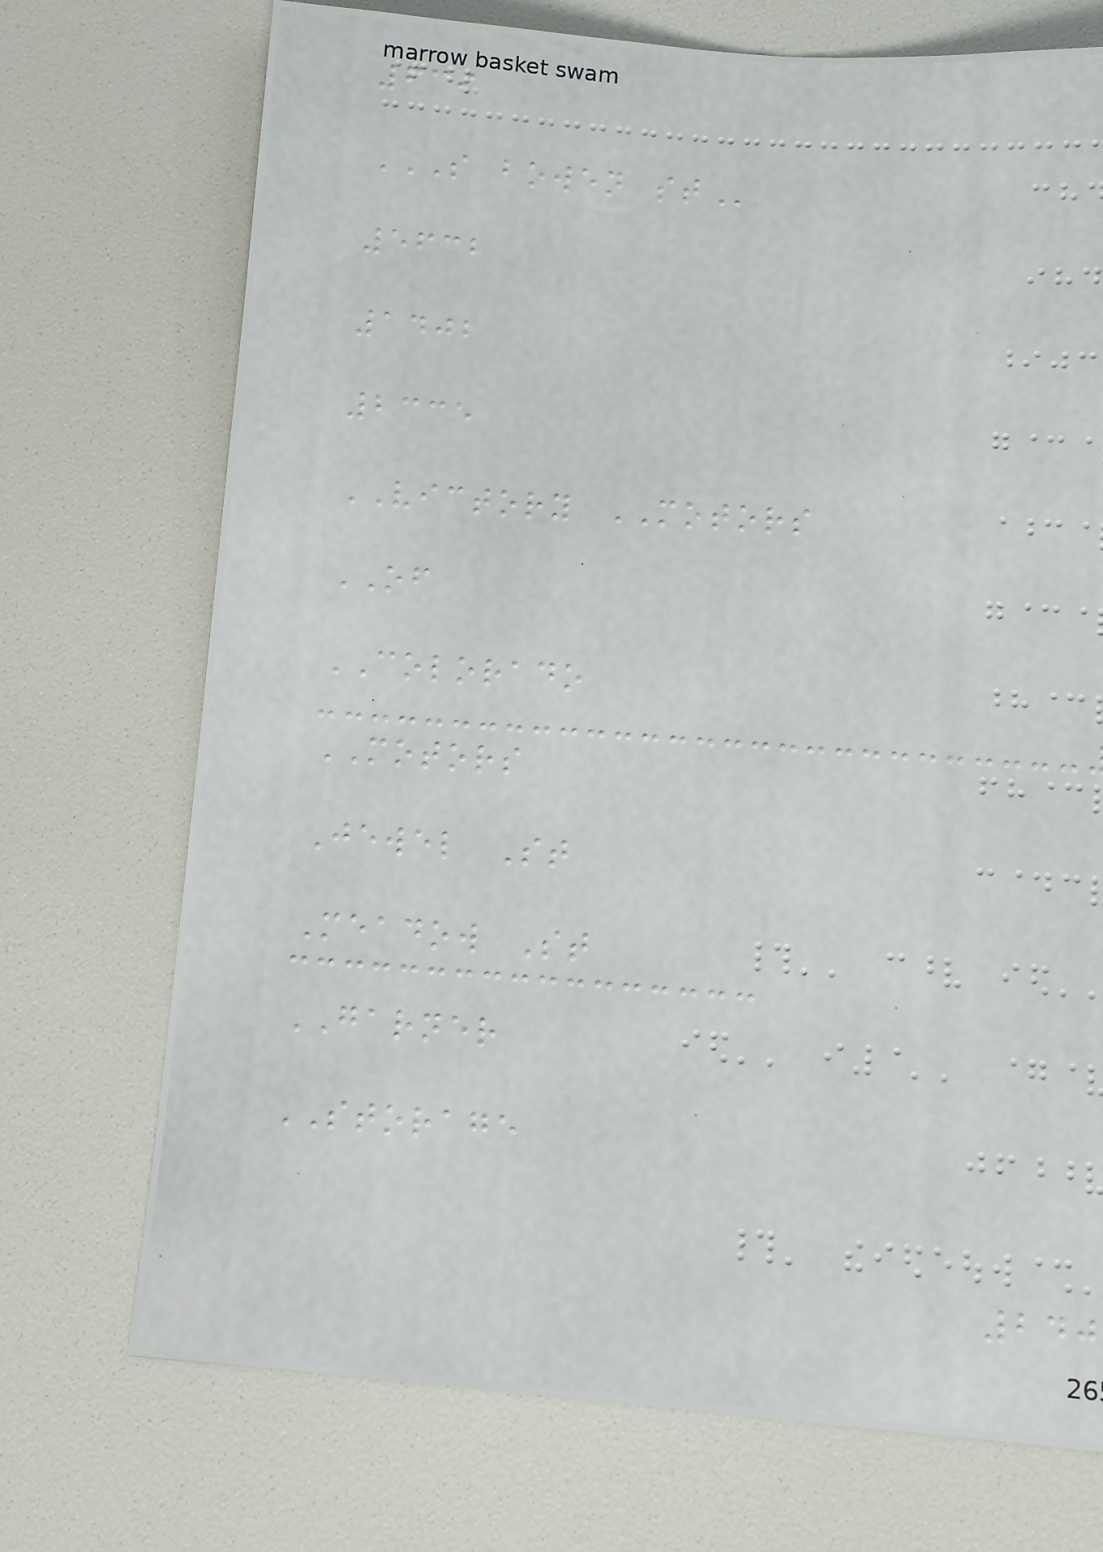639
S BOWEN ST
5632
1402
2335
VICTORY MOTORS
OF
COLORADO
MOTORS
Jewel St
Meadow St
GARNER
STORAGE
240
